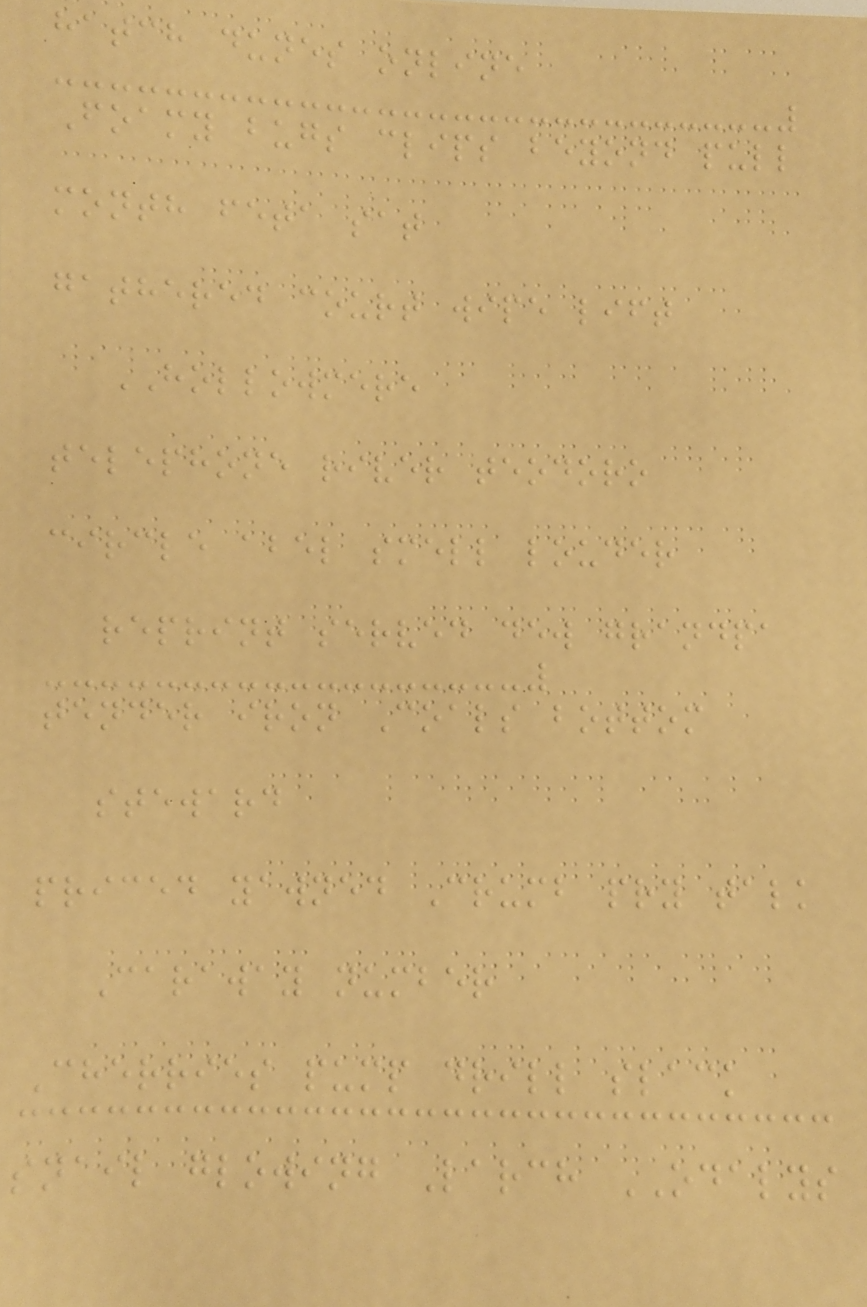hatch dunes online
Foamy bugs clips beyond pull
month feta sat
gathered court wipe lift
HOLLOWMERE
telephone river teodoro
circle abel smell louder
reprint served dew grandpa
tender iron Coals bottom
steward
priced yawned Crumb pry talk
Caraway number
Cherries pump drill slack
snail glowing Larch ODALYS
